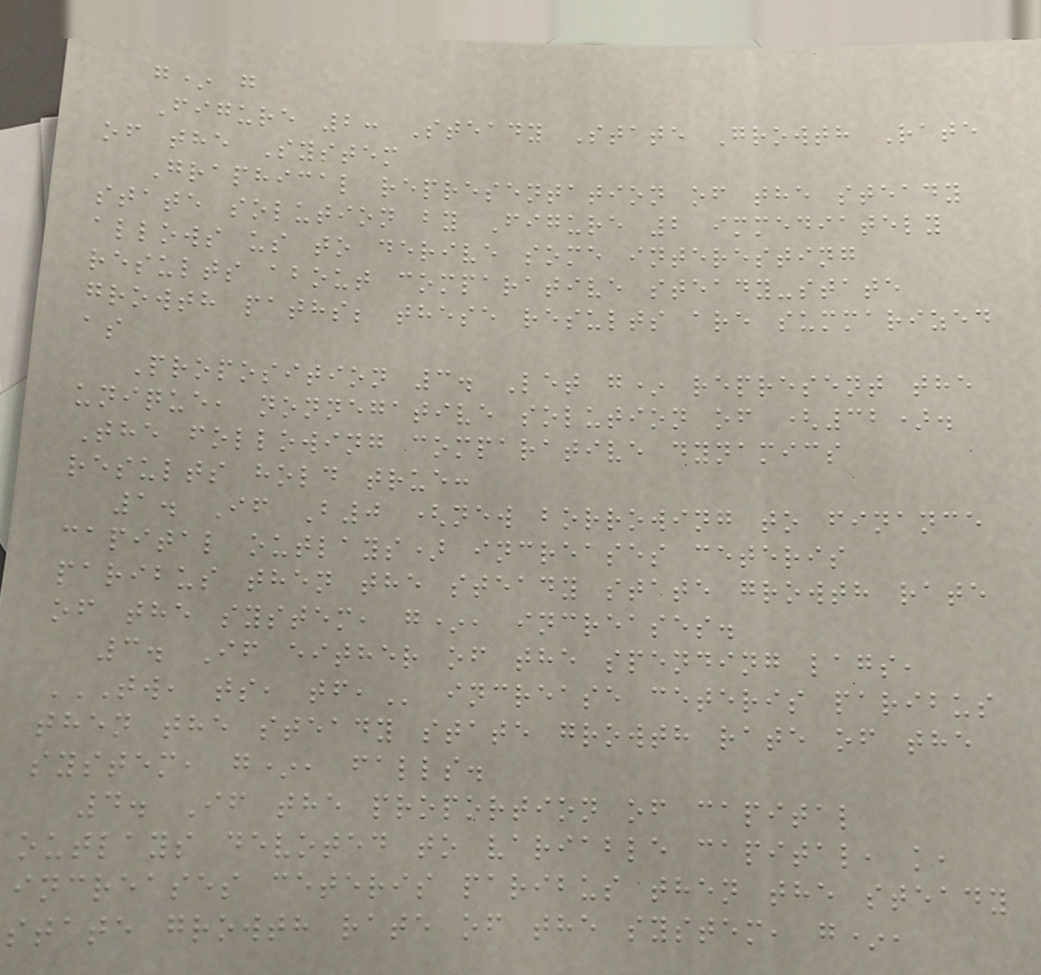g* g
Figure 2: Steady State Growth Rate
of the System
Graphical representation of the steady
state solution by Figure 2 immediately
allows us to derive some interesting
results about comparative steady-state
growth paths; these results are summarized
as
Proposition 3. Let g* represent the
unique, nonnegative solution of (32).
The following comparative dynamics
results hold true:
1. If B0 (new borrowing to finance
capital outlays) increases ceteris
paribus then the steady state growth rate
of the system, g*, increases.
3. If either of the spending lags,
TW, TS, TF, increase ceteris paribus
then the steady state growth rate of the
system, g*, falls.
4. If the proportion of capital
outlays devoted to variable capital, k,
increases ceteris paribus then the steady
state growth rate of the system, g*,
